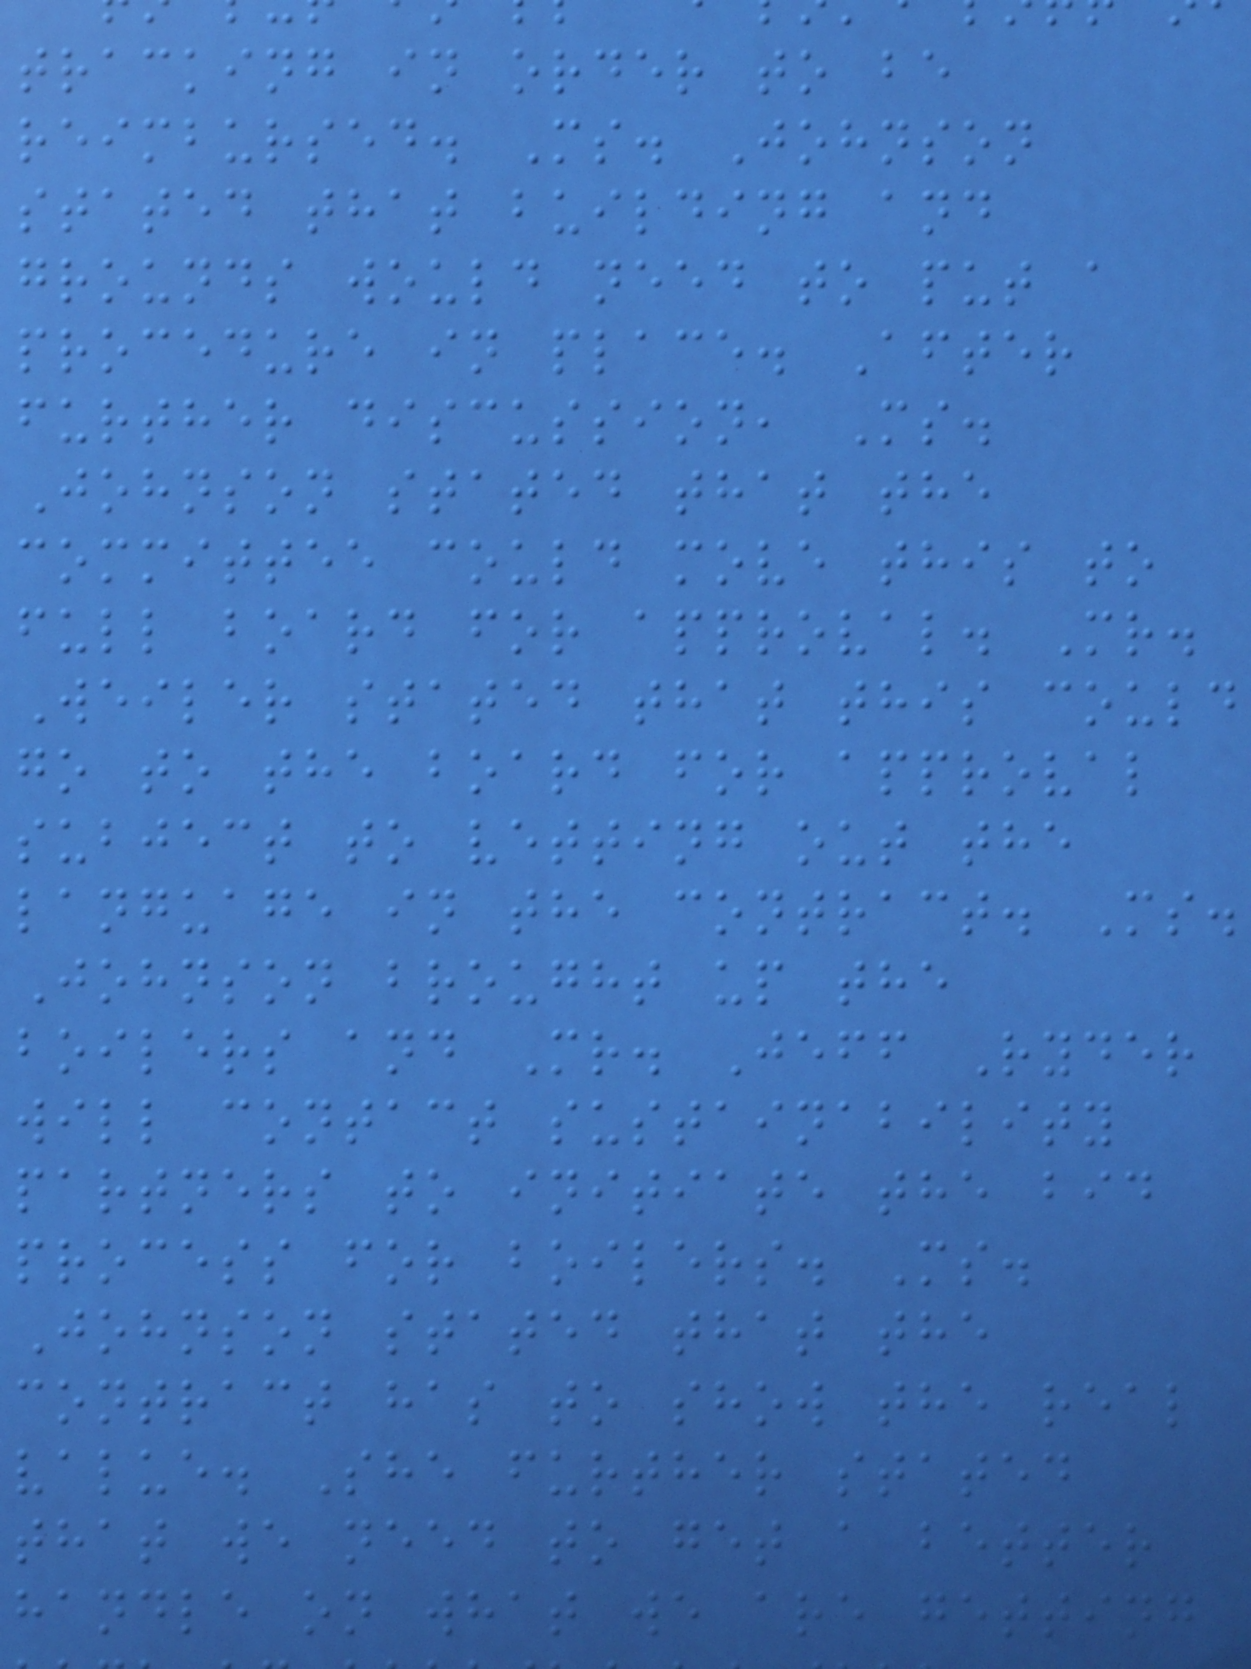tracking in order to be
reimbursed. Ms. Johnson
stated that building and
grounds would need to put a
procedure in place. After
further discussion, Ms.
Johnson stated that the
committee could move this to
full board for approval. Mr.
Weiler stated that this could
go to the board for approval
subject to vetting out the
language in the contract. Ms.
Johnson brought up the
boilers and Mr. Jeff Ryder
will contact sustainability
partners to initiate the bid
process for boilers. Ms.
Johnson stated that the
contract has to show the real
value. She further stated
that we need to get a better
handle on what we are getting
